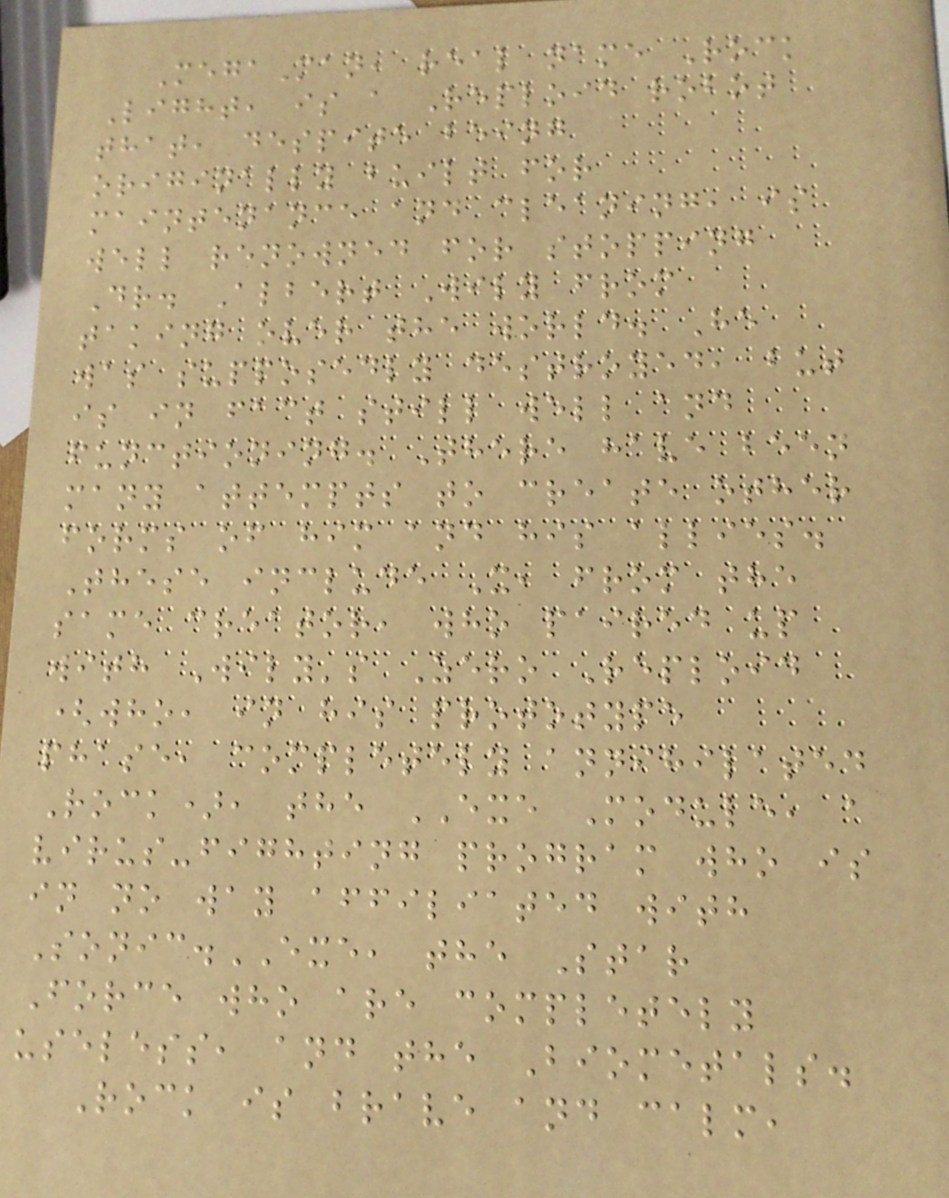MegaMan, real name Rock
Light, is a Reploid robot
that, despite being
originally built for
maintenance and cleaning, is
well renowned for stopping
Dr. Albert Wily from
taking over the world. He
was supposedly destroyed, but
is in fact still well and
functioning. There have been
many attempts to create other
forms of him and his allies.
These include X, from the
same creator, who paired up
with Wily's Zero Reploid
(who, in his prototype
phase, completely annihilated
Rock), the EXE Module, a
virus-fighting program who is
in no way affiliated with
Sonic.EXE, the Star
Force who are completely
useless, and the Biometals.
Rock is brave and calm,
